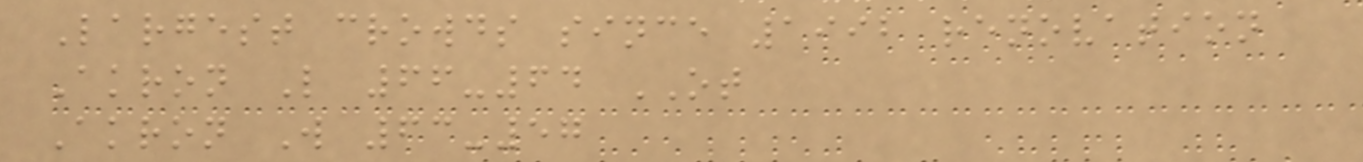Largest crowds since 1992 renovation
Akron L 66-64 OT
Akron W 63-57
